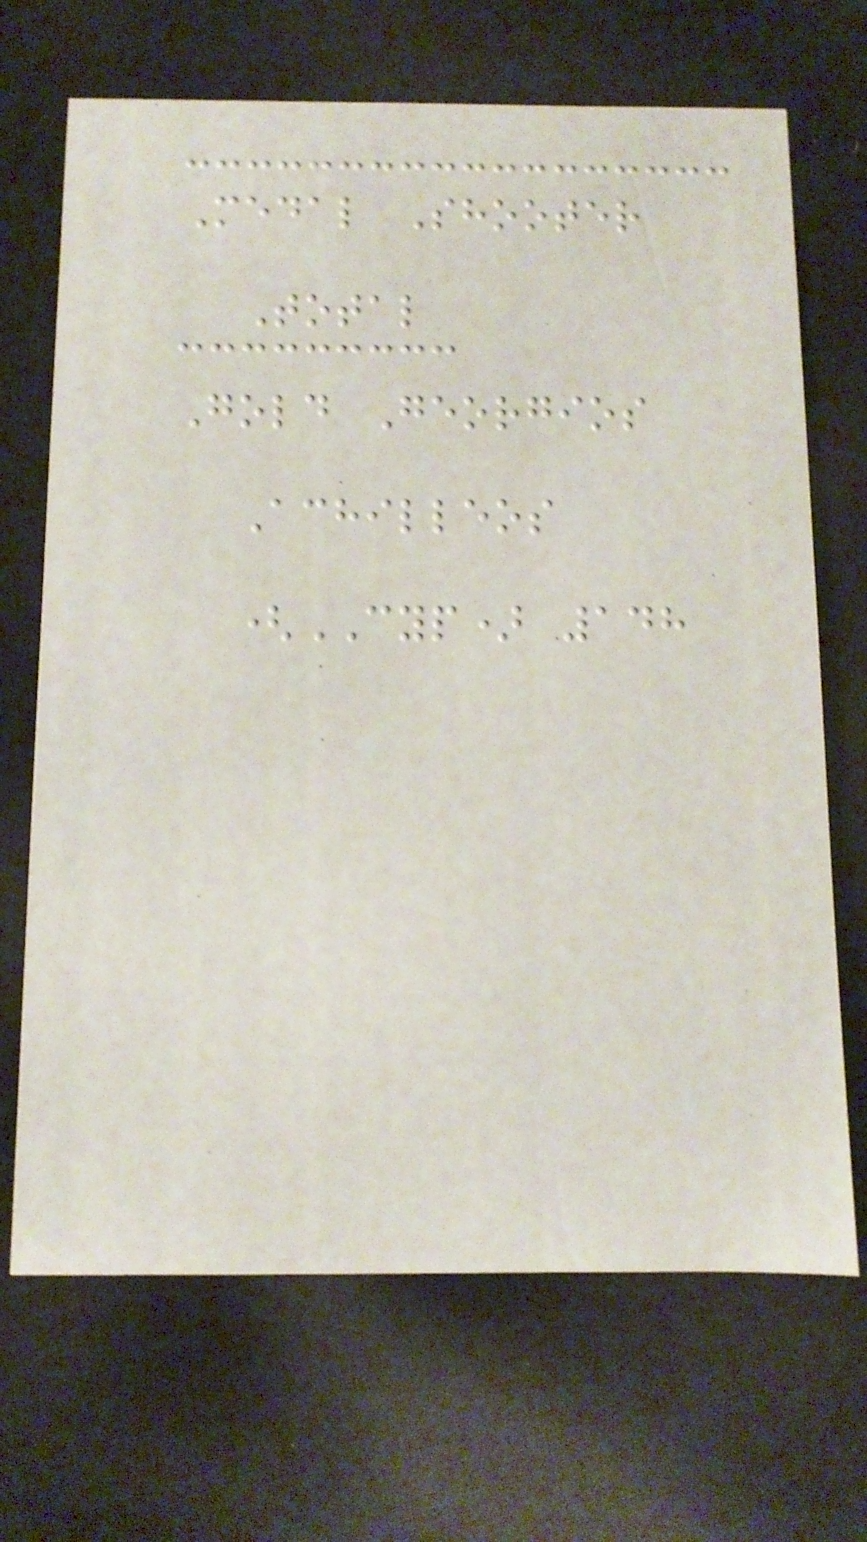Medal Shooter
Total
Gold Georgios
Achilleos
(CYP) 148
